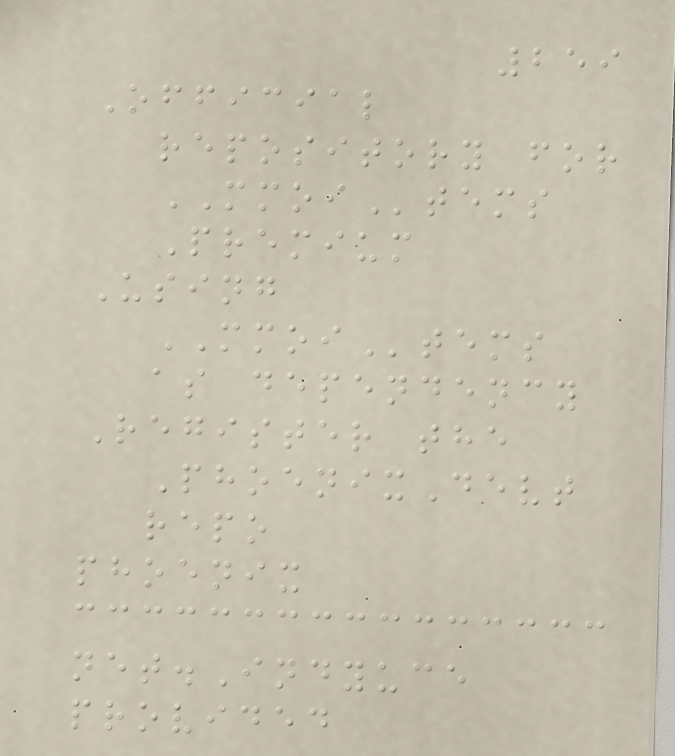259
Official
repository for
MMOItems
Premium
Using
MMOItems
as dependency
Register the
PhoenixDevt
repo
phoenix
net.Indyuce
provided
